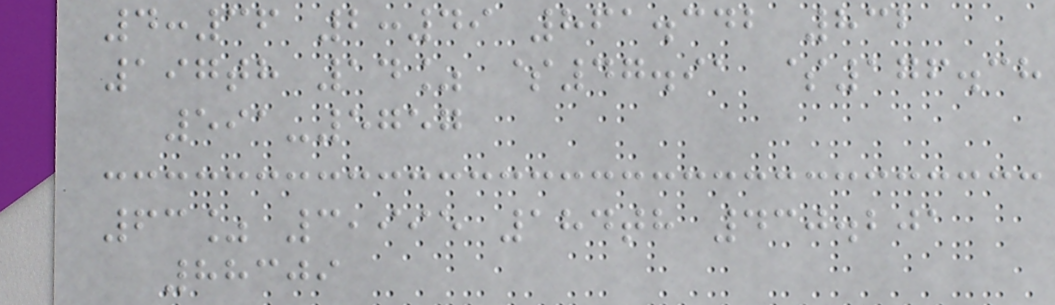4:36 2:49 861.342 832
197th 14% $47.91 $176.38
591-5757
63% 3,995 184th 430.201
88309
